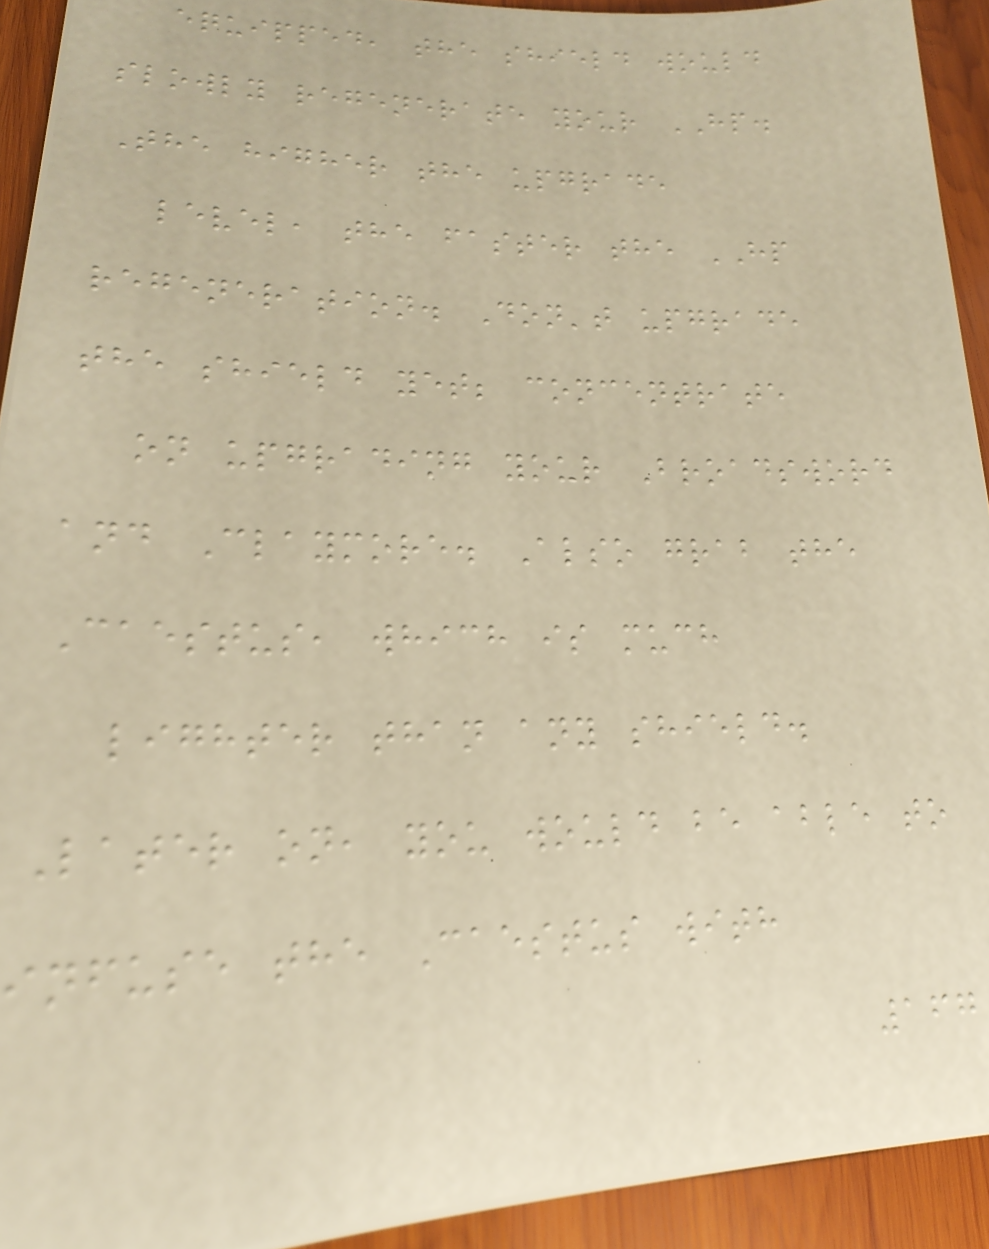equipped, the shield would
slowly regenerate your HP.
The higher the upgrade
level, the faster the HP
regeneration. Don't upgrade
the shield yet; concentrate
on upgrading your Broadsword
and Claymore. Also grab the
Caestus, which is much
lighter than any shield.
Later on, you would be able to
infuse the Caestus with
167
